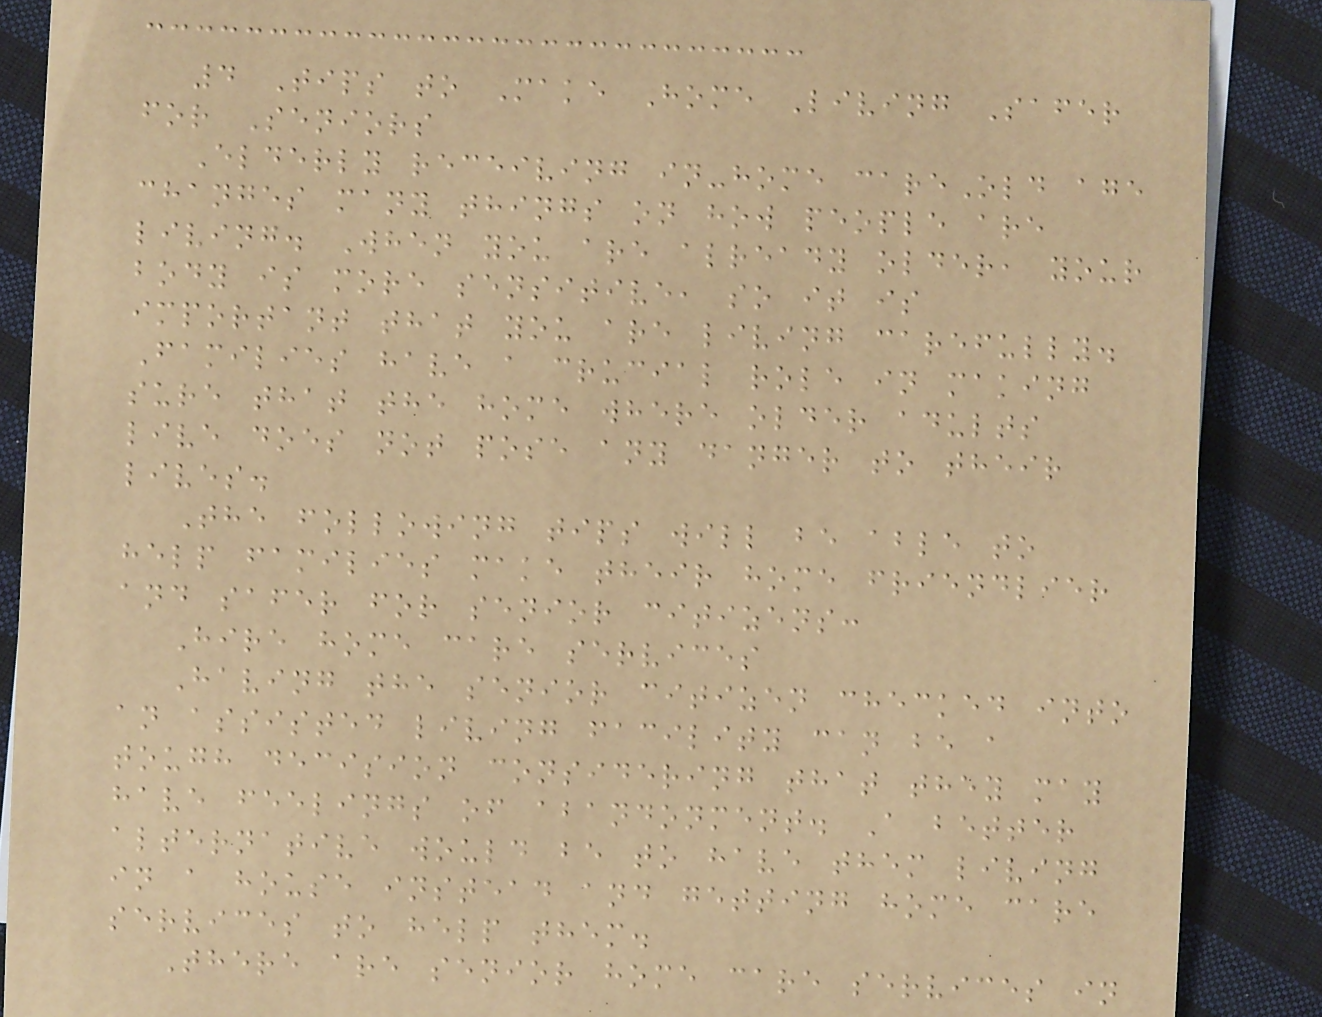4 Tips to Make Home Living Safer
for Seniors
Elderly receiving in-home careOld age
changes many things on how people are
living. When you are already older, your
body is more sensitive, so it is
important that you are living carefully.
Families have a crucial role in making
sure that the home where older adults
live does not pose any danger to their
lives.
The following tips will be able to
help families make their home friendlier
and safer for senior citizens:
Hire home care services
Having the senior citizen checked into
an assisted living facility can be a
tough decision considering that they may
have feelings of abandonment. A better
alternative would be to have them living
in a house instead and getting home care
services to help them.
There are senior home care services in
